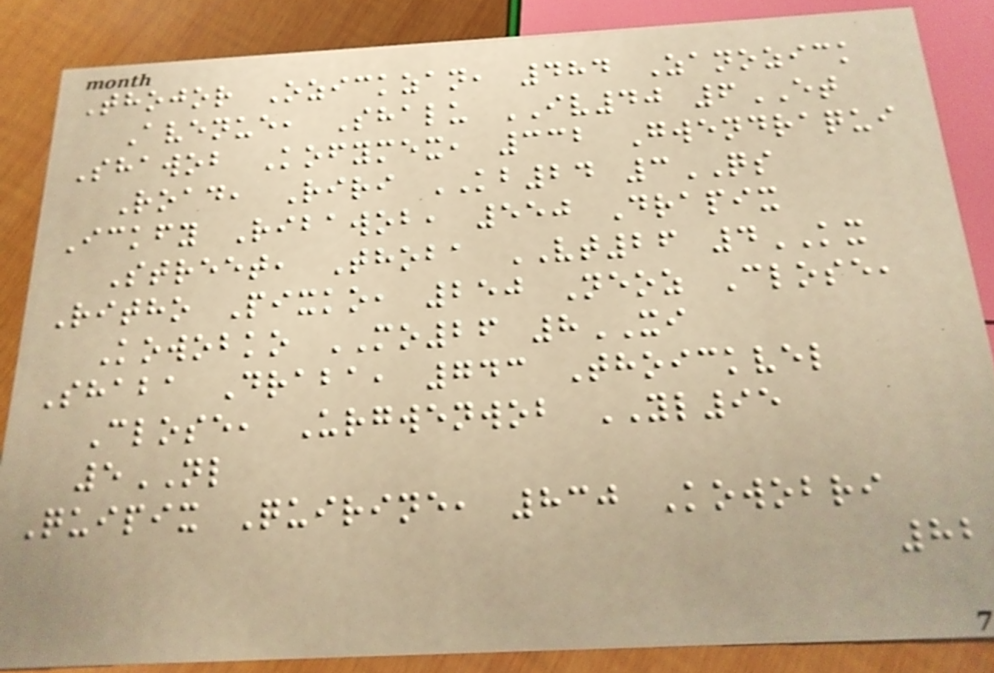Thojor Ozickzan, 484 Zanozick
Avenue, Shalu IV40 6ET
Shawob Kofymex, 332 Gwendraqui
Road, Riri KB24 3QS
Ickfy Ribawob, 550 Drapix
Street, Thoba VT26 4KX
Ritho Pixko, 250 Neoz Close,
Kowobko MO26 8XI
Shaba Draba, 743 Thoickvel
Close, Urgwenwob YL95
5NL
Quipix Quirine, 830 Kowobri
82
